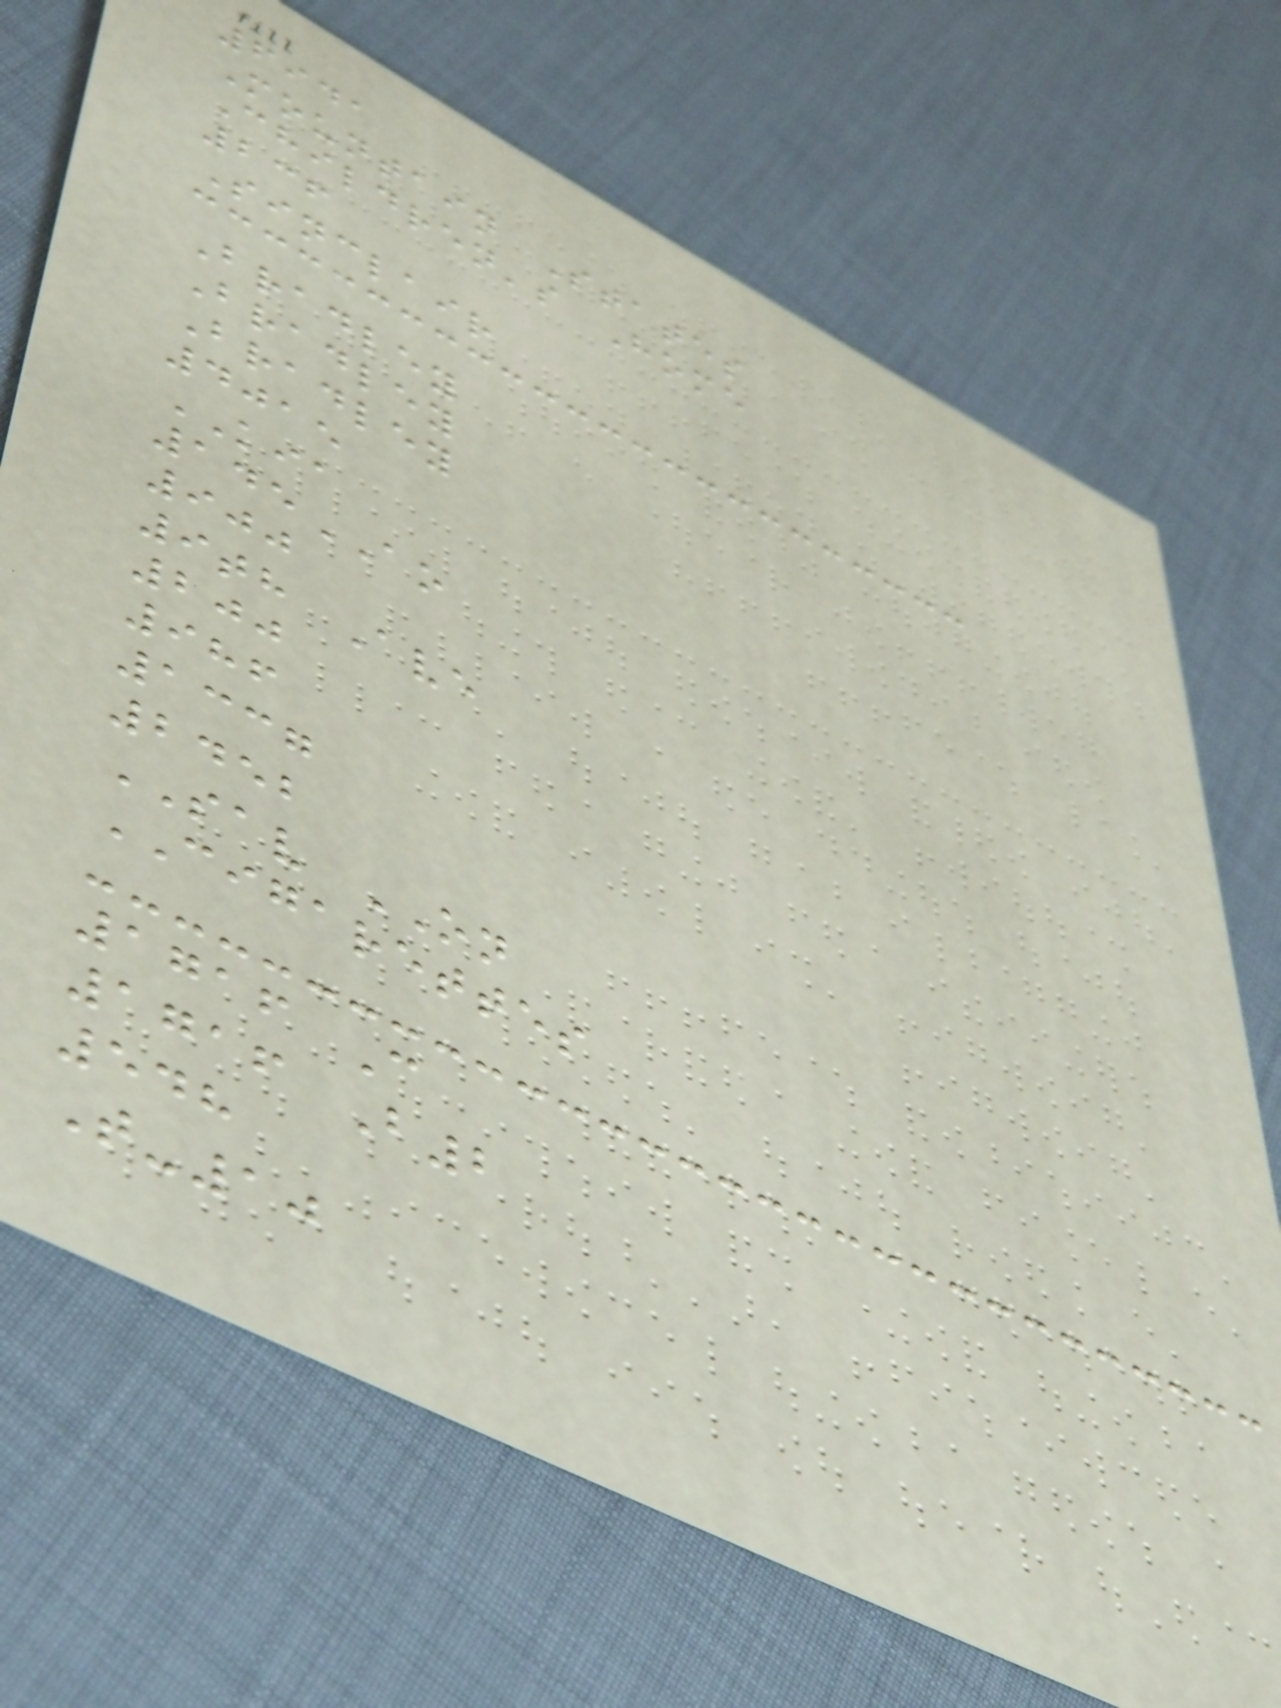6941
Mountain States
Children's Home
236
Sinclair
Bradley
Bradley
Bradley
4015
KIA
145AO
900
9th Ave
200
986
1337
2452
SAV ON
CIGARETTES
1716 C
1716 B2
548
T-10
